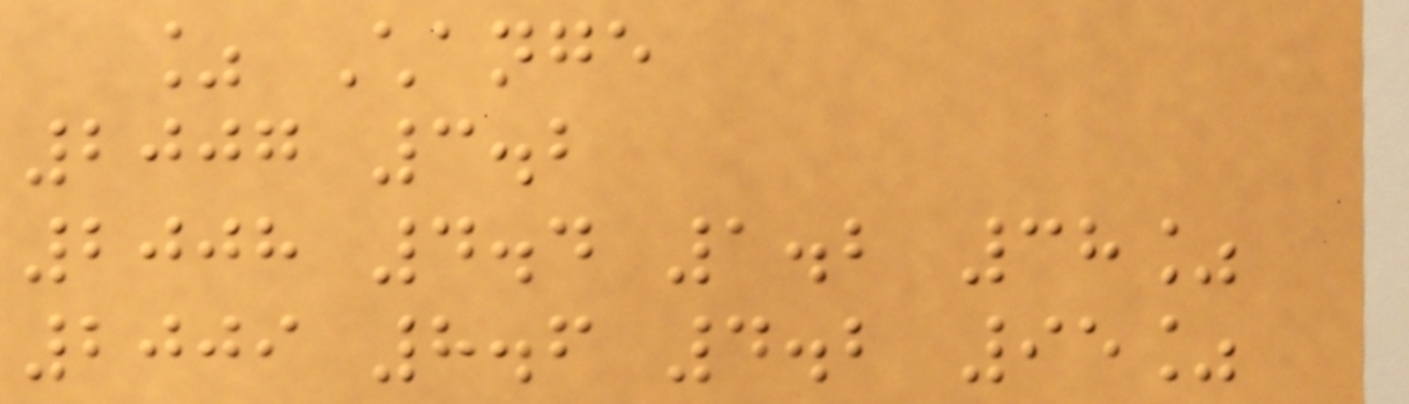% Change
2007 3.2
2008 4.4 1.2 38%
2009 8.6 4.2 95%
